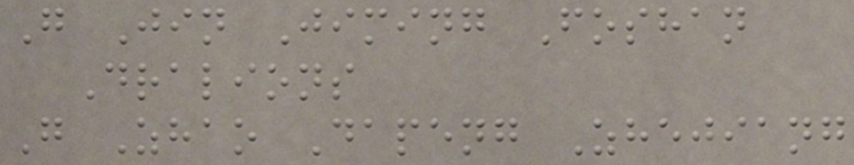G Jin Jiming Foshan
Dralions
G Zhao Dapeng Zhejiang
